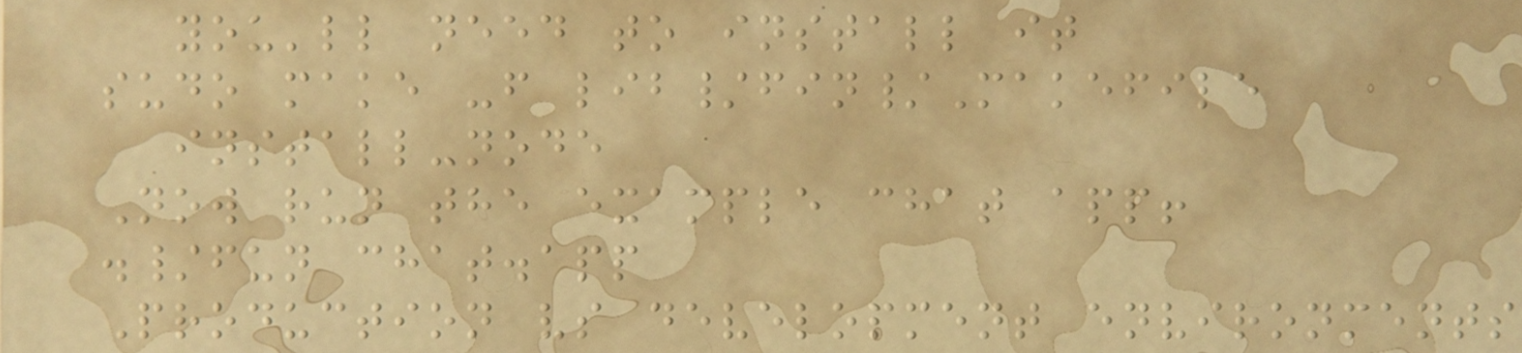you'll need to install it
sudo make -f lib/fin/Makefile
install-node
Now run the example chat app!
./fun chat.app
Production vs development environments
